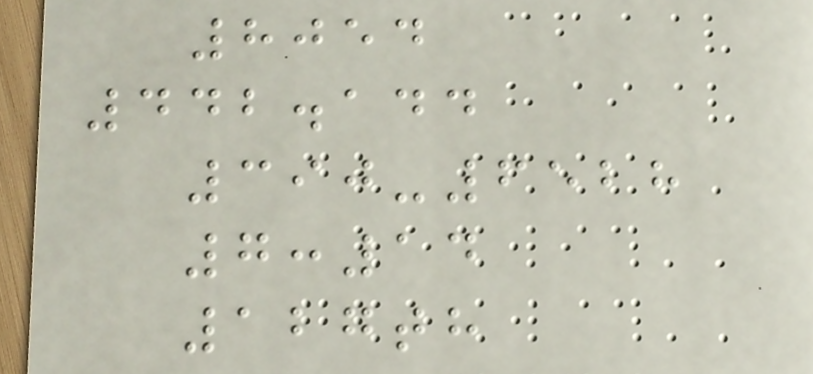8054
442.144
390-6528
7:14
127th
